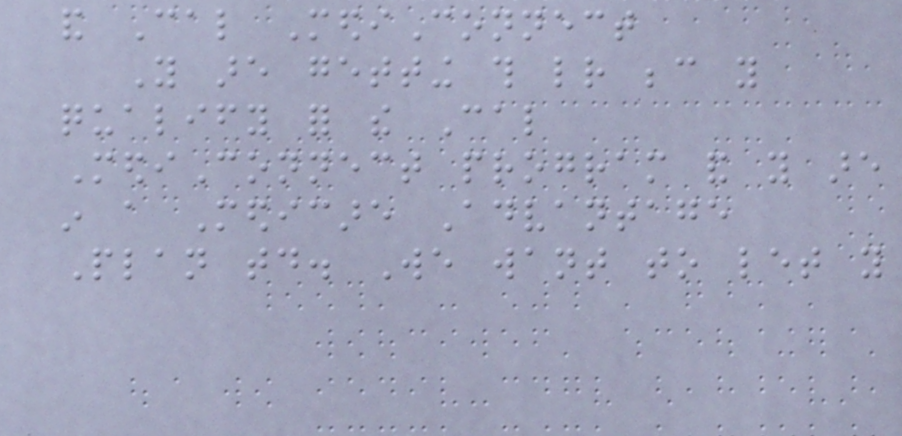and Cal MediConnect
You are getting this letter because you
qualify for the Cal
MediConnect program and you are
in a Medicare Advantage
Plan today. We want to let you
